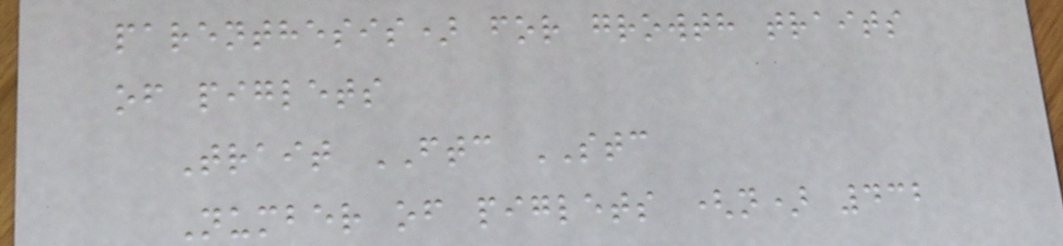parenthesis) for growth traits
of piglets
Trait FTC STC
Number of piglets (n) 432
